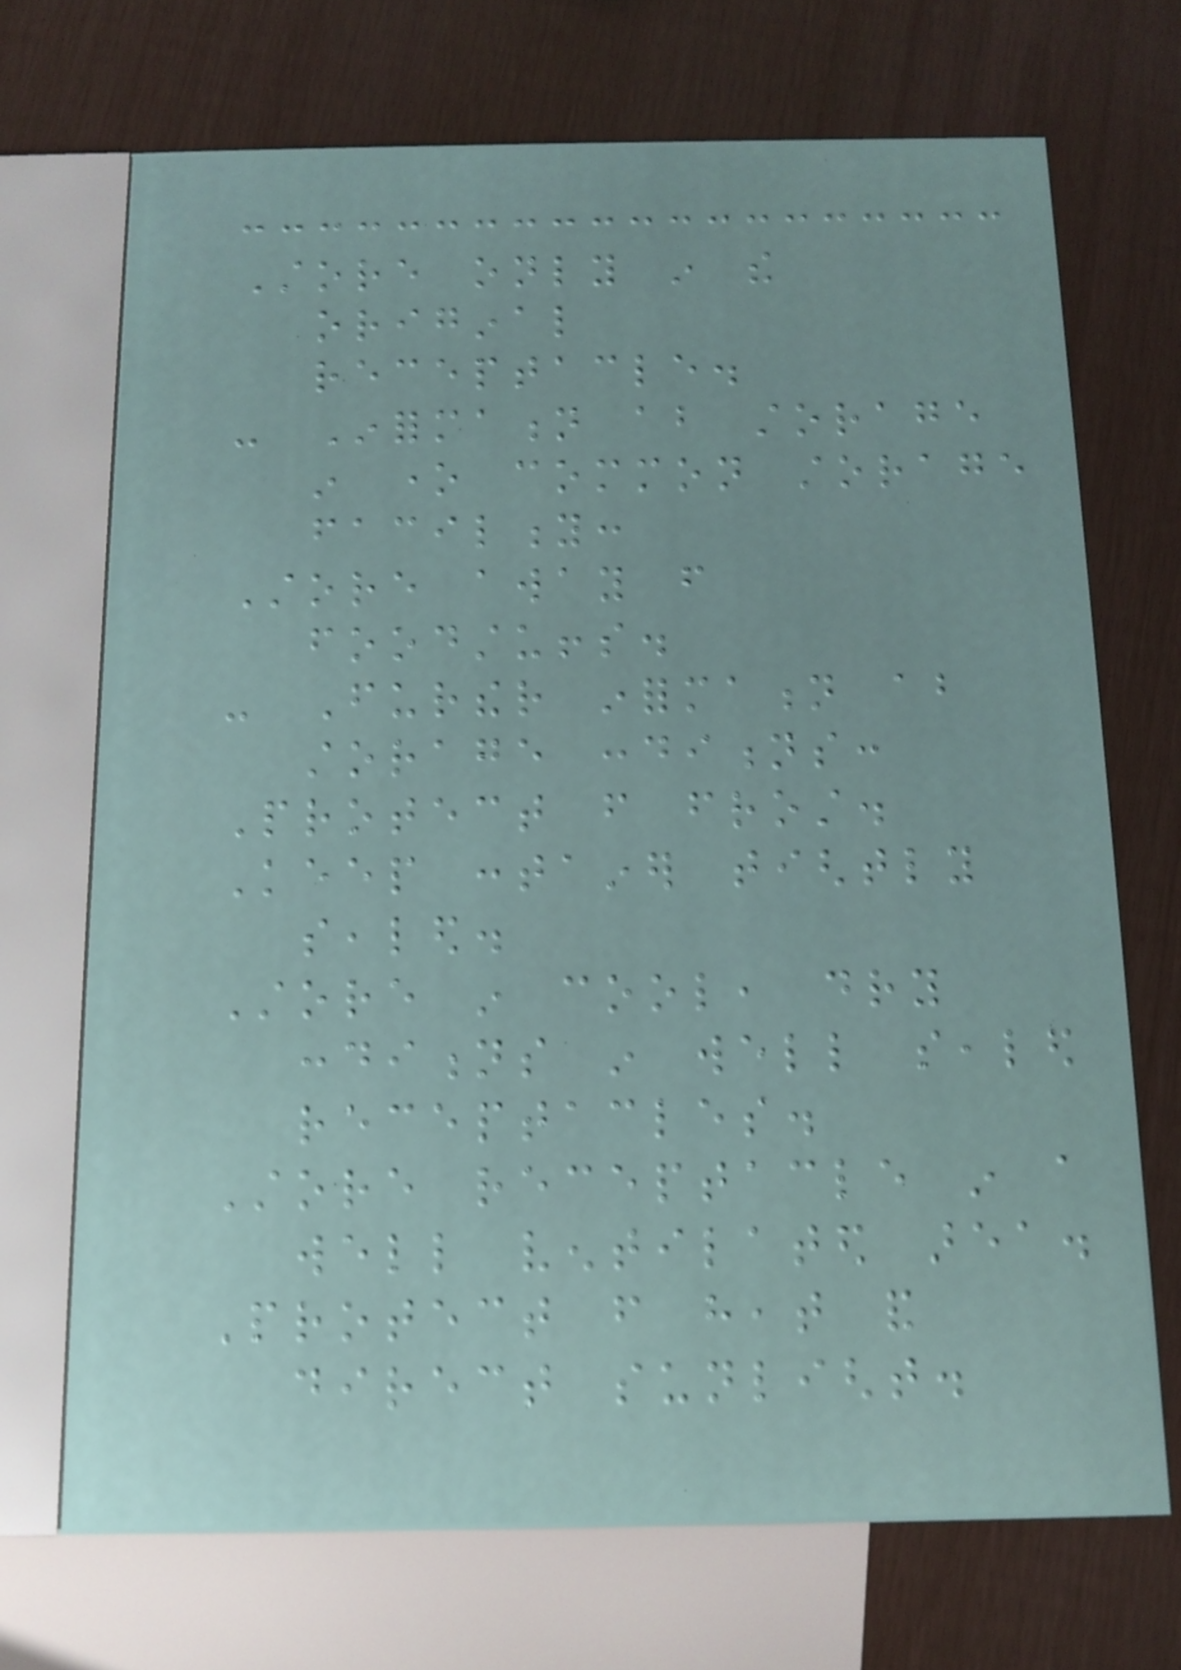Store only in the
original
receptacle.
- Information about storage
in one common storage
facility:
Store away from
foodstuffs.
- Further information about
storage conditions:
Protect from frost.
Keep container tightly
sealed.
Store in cool, dry
conditions in well sealed
receptacles.
Store receptacle in a
well ventilated area.
Protect from heat and
direct sunlight.
